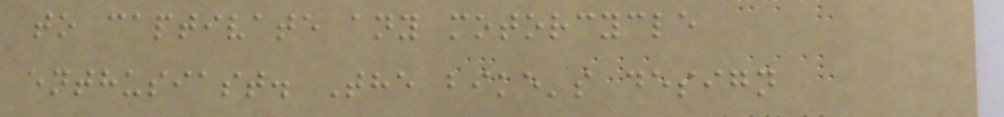to captivate any motorcycle
enthusiast. The bike's design
